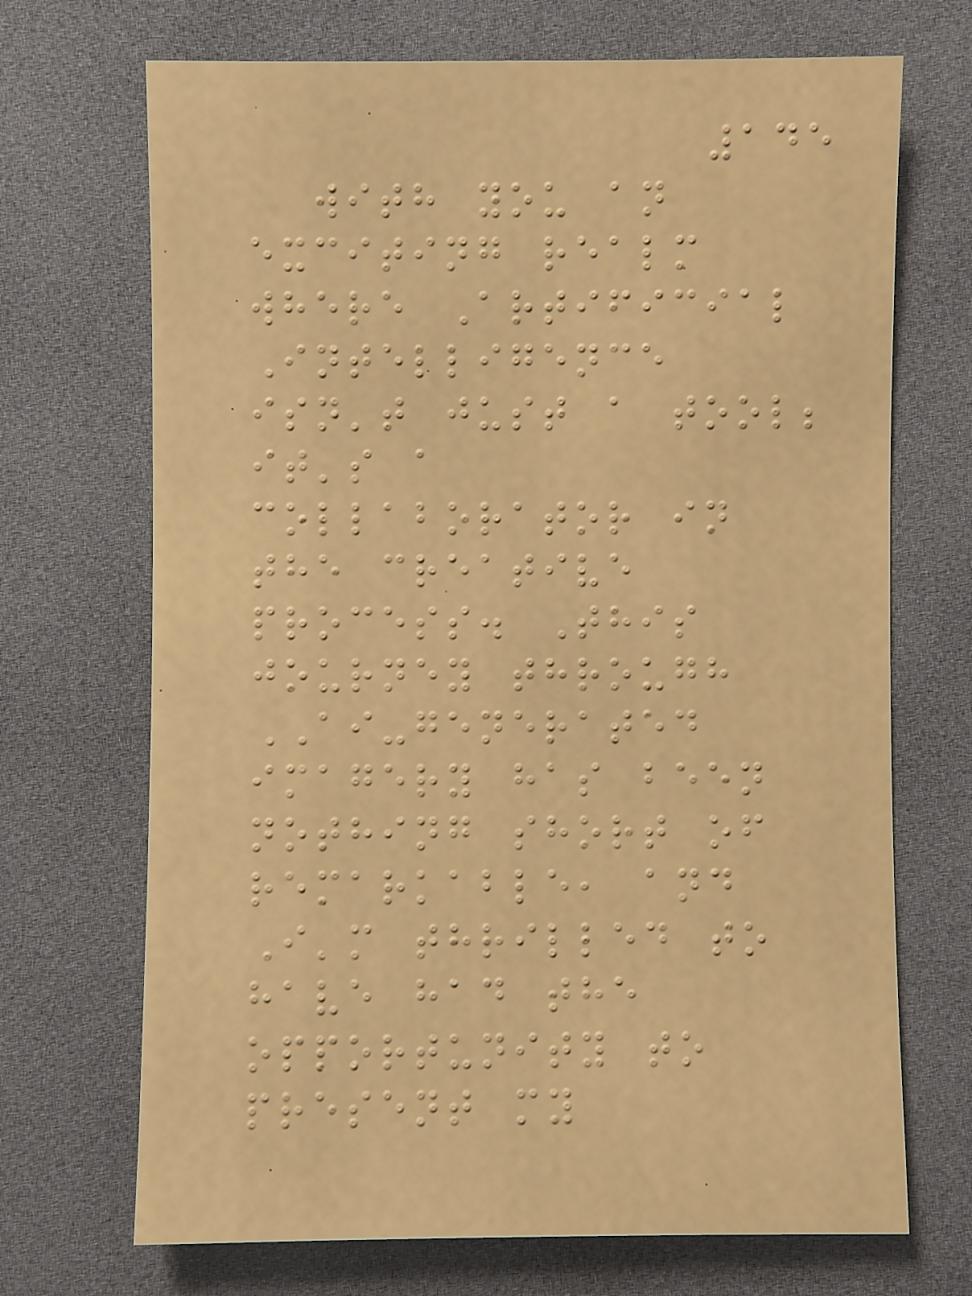145
with you an
exciting realm
where Artificial
Intelligence
isn't just a tool;
it's a
collaborator in
the creative
process. This
journey through
AI-generated
imagery has been
nothing short of
remarkable, and
I'm thrilled to
have had the
opportunity to
present my
